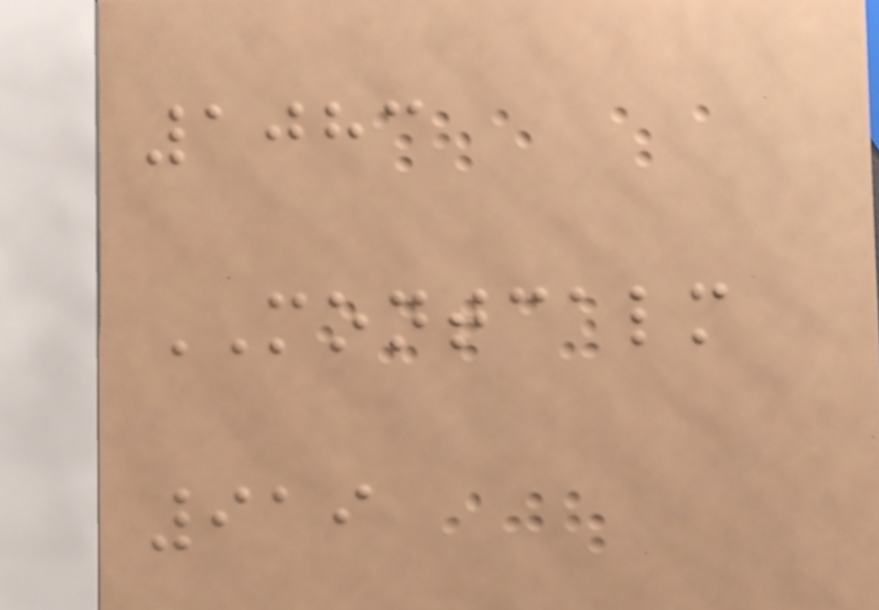1083
MONTCALM
919
